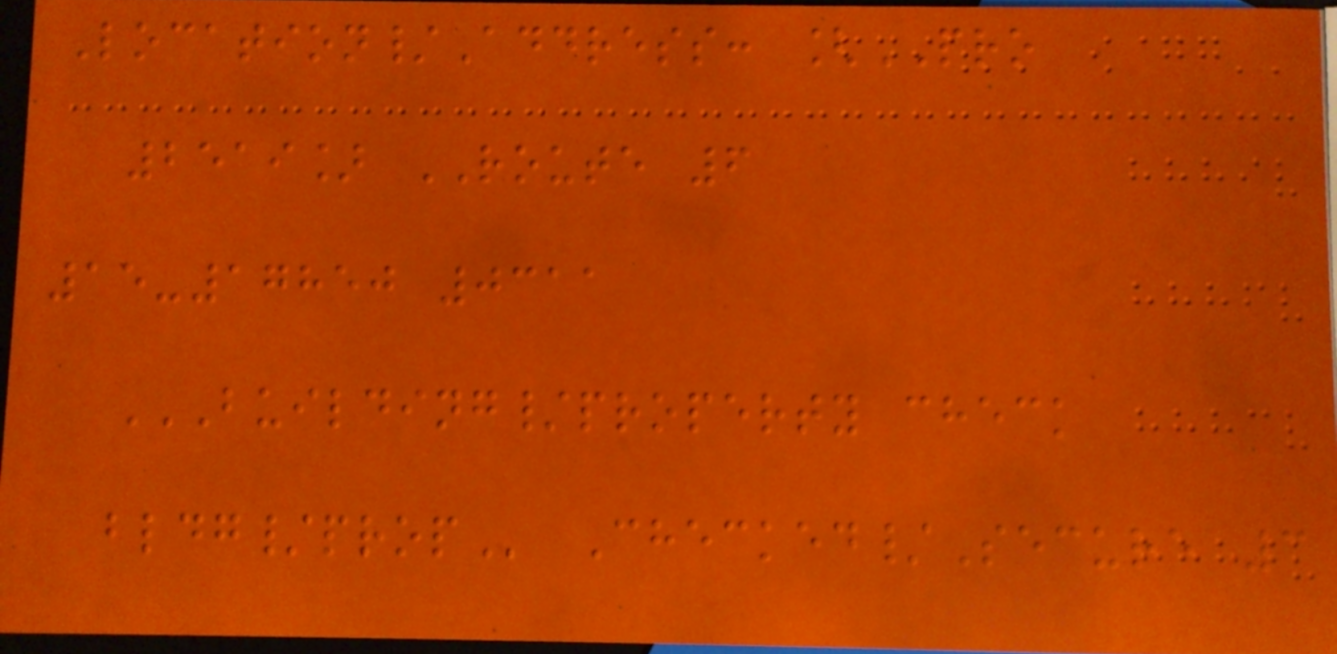Location/Address: [PRO
2519] ROUTE 6
15-17850 0311
BUILDING/PROPERTY CHECK
BLDG/PROP Checked/Secure 3
